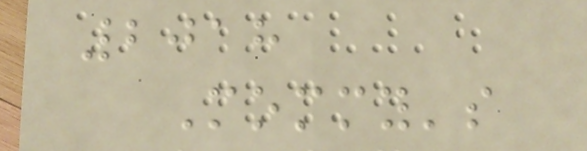2018
Mommy's
